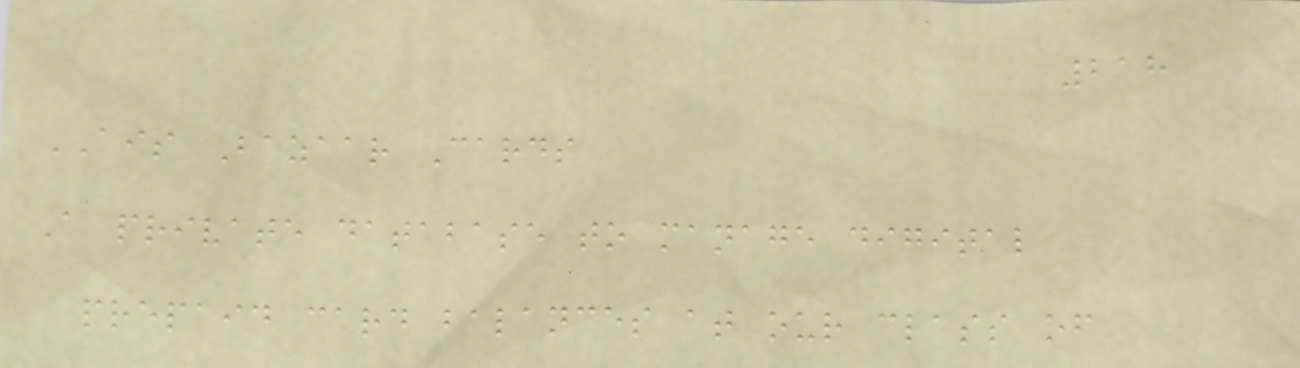218
AIS Bazaar Cards
A private database to manage digital
prepaid card balances at our class of
